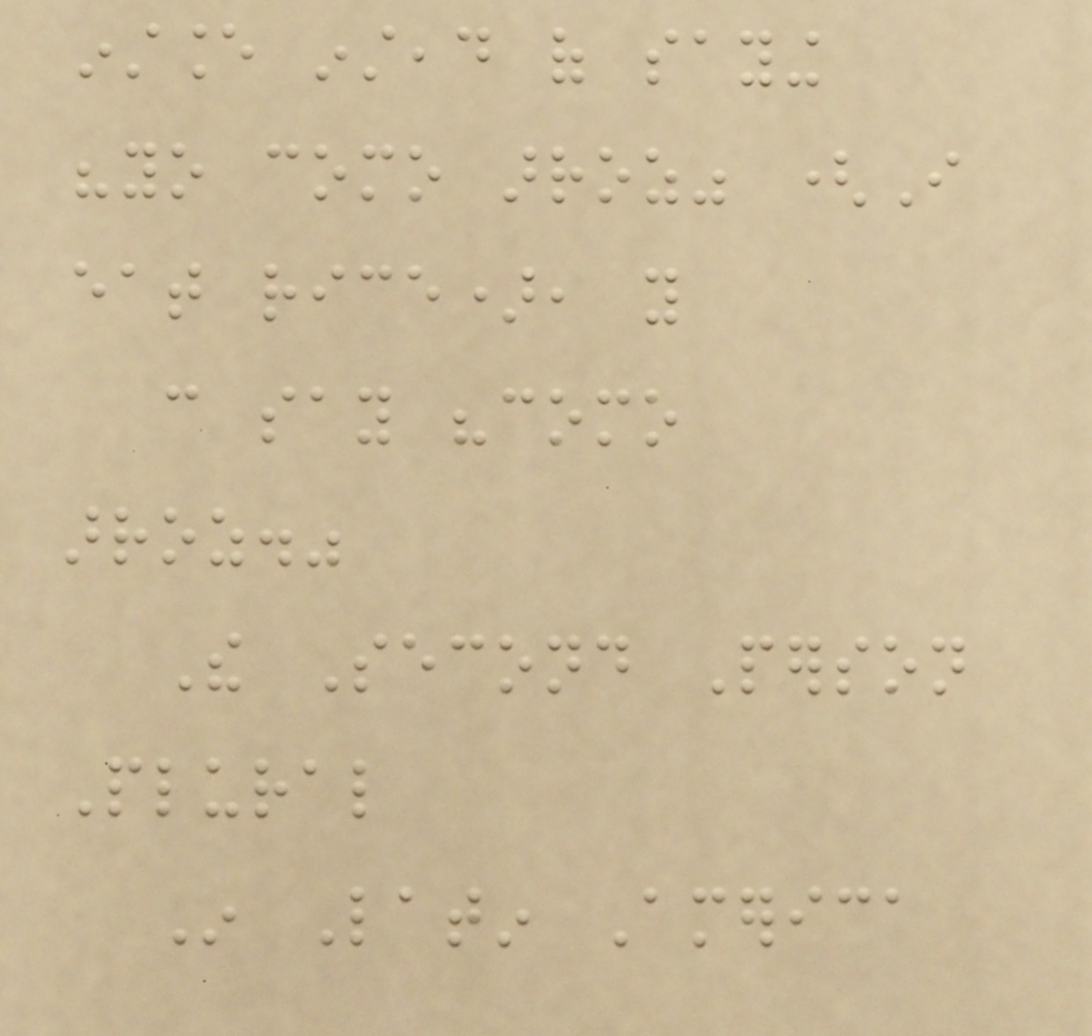instance instead of saying
"yo como arroz" (I
eat rice), you
can say "como
arroz."
The Second Person
Plural
In Latin America
